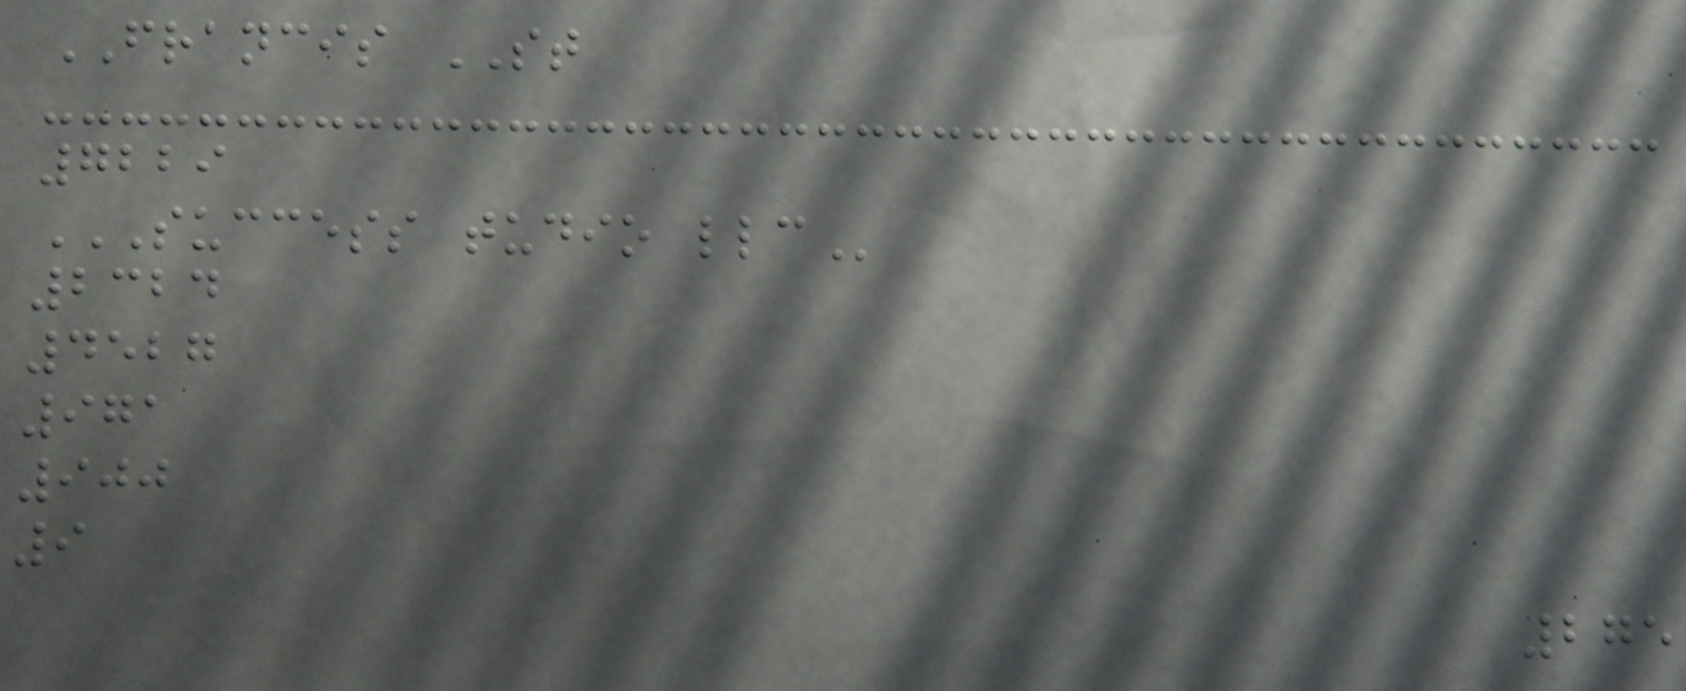FRANCIS ST
7229
SUCCESS TUDIO LLC
2324
4527
971
900
9
275
